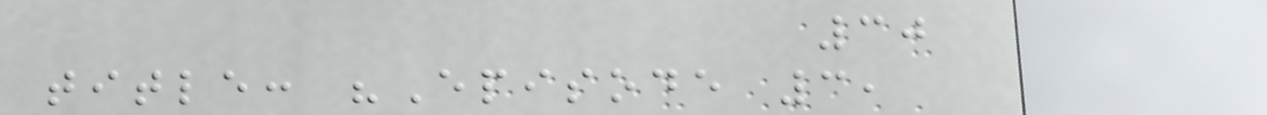30
title: "Episode 3,
